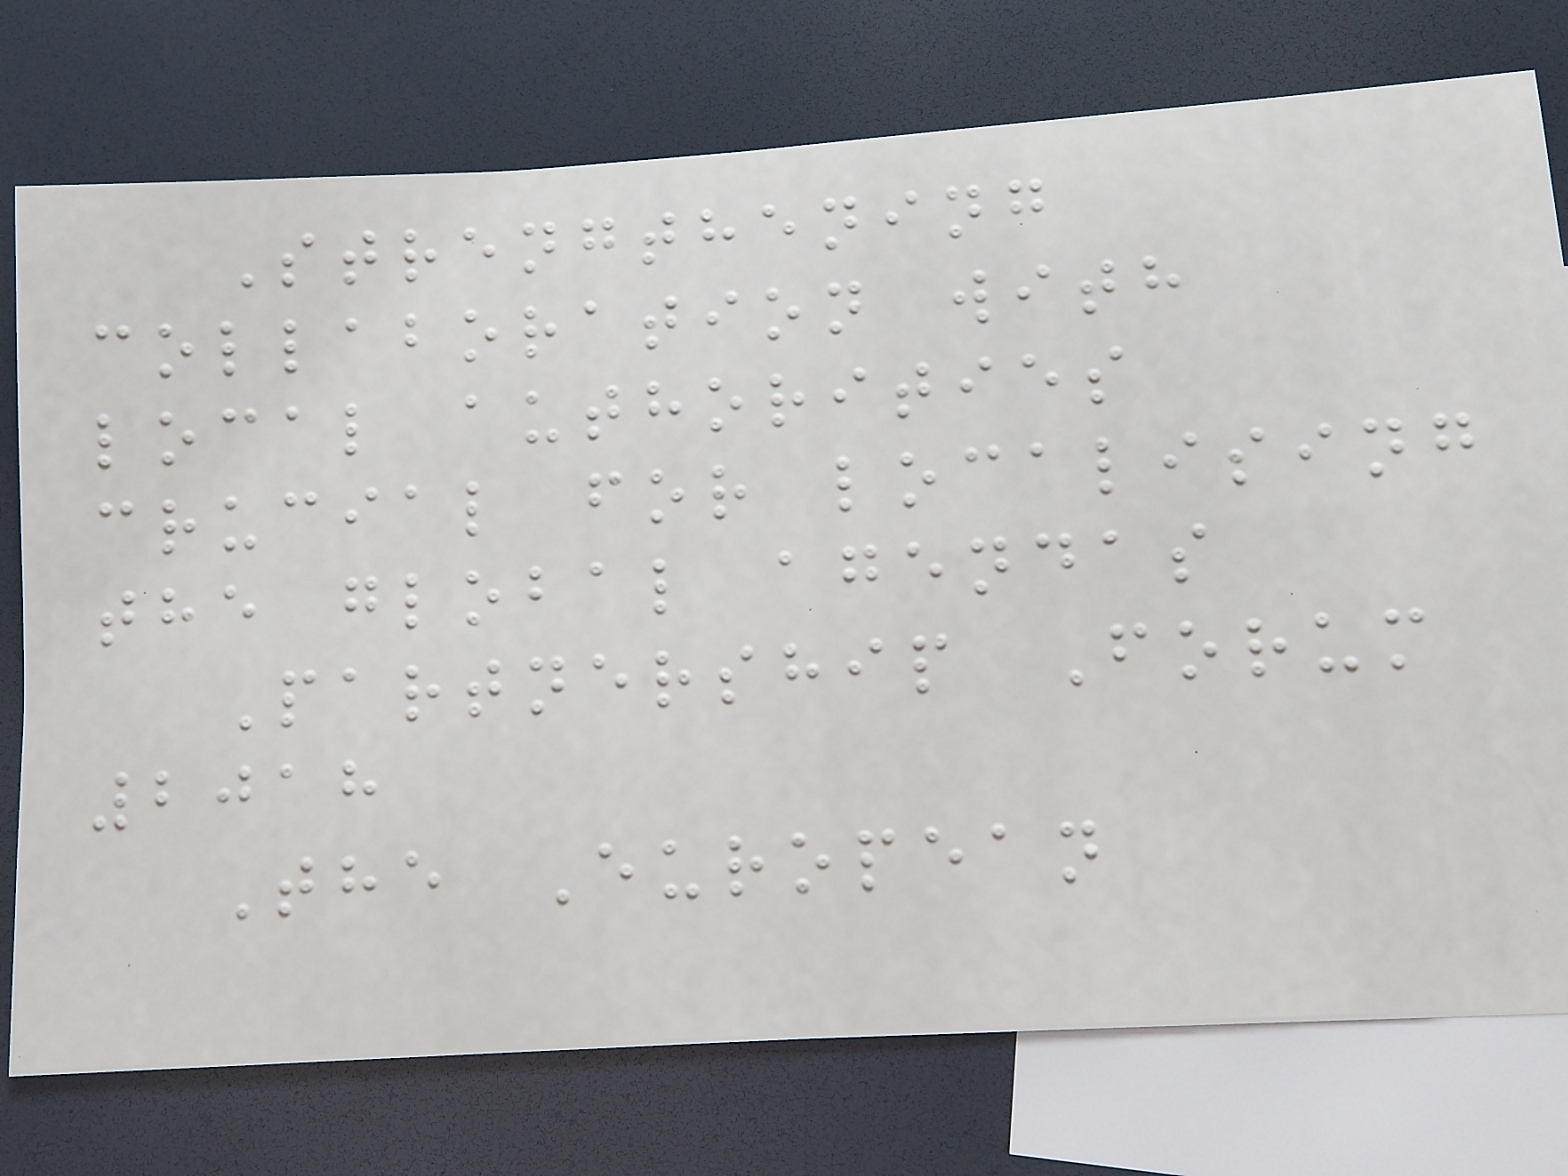Strengthening
collaboration with
local authorities
crucial for localising
the global agendas
Partnership Forum
2018
The European
